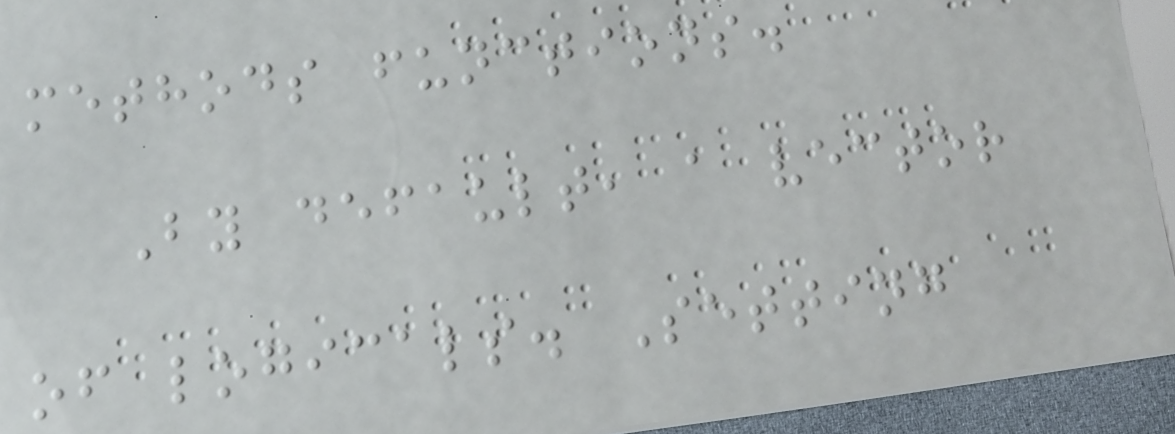methods functions.
By default, a vector
of logicals. Setting
